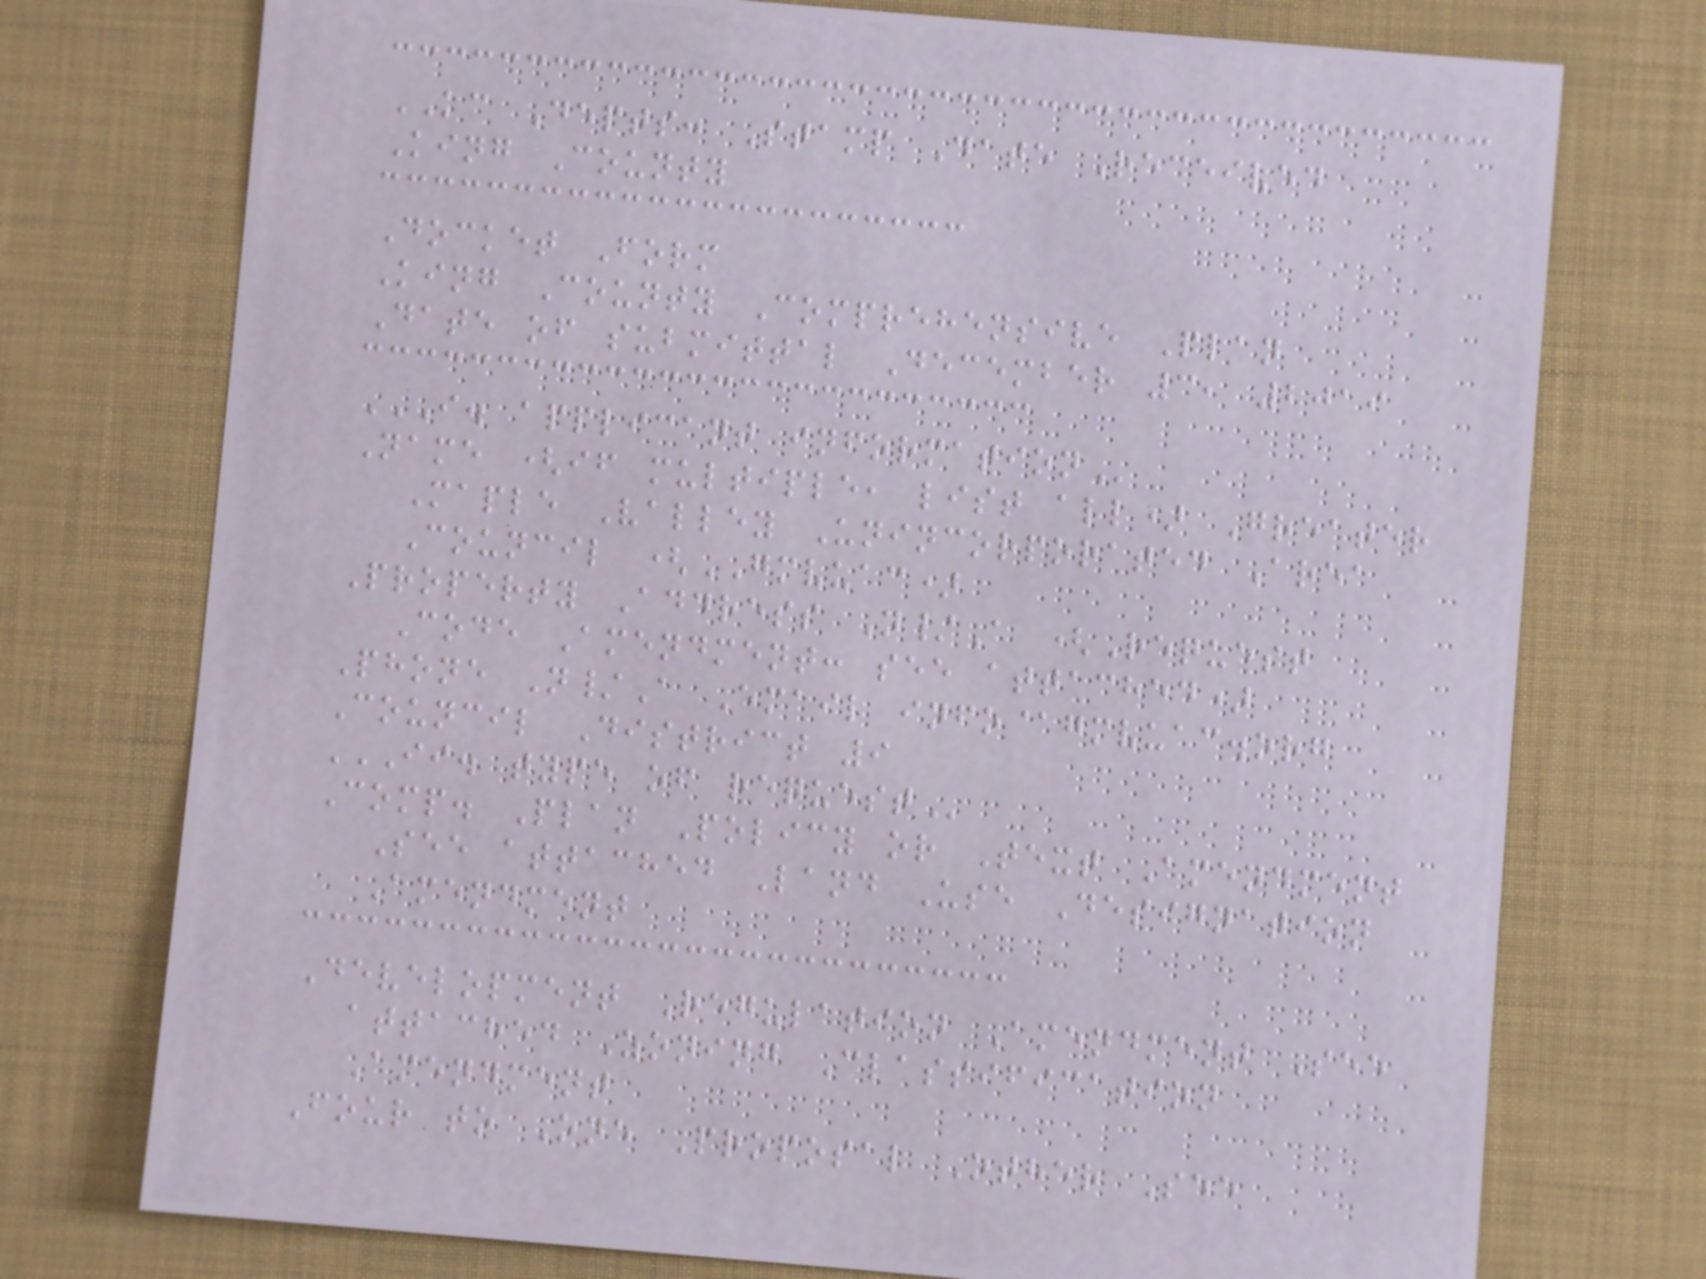KC Depts: Stamp Date Received
King County
Docket Form
King County Comprehensive Plan
Date of submittal December 3, 2019
I. APPLICANT INFORMATION
Name (if multiple, list all) Greater
Maple Valley Unincorporated Area
Council (GMVUAC)
Property Address N/A (Request
Code Amendment: see attached)
Phone N/A Email info@gmvuac.org
Council District 9
II. TYPE OF REQUEST
Comp. Plan Policy or Text Amendment
See attached Land Use Designation
Amendment
Development Regulation Amendment See
attached Zoning Classification
Amendment
Four to One Proposal Other See
